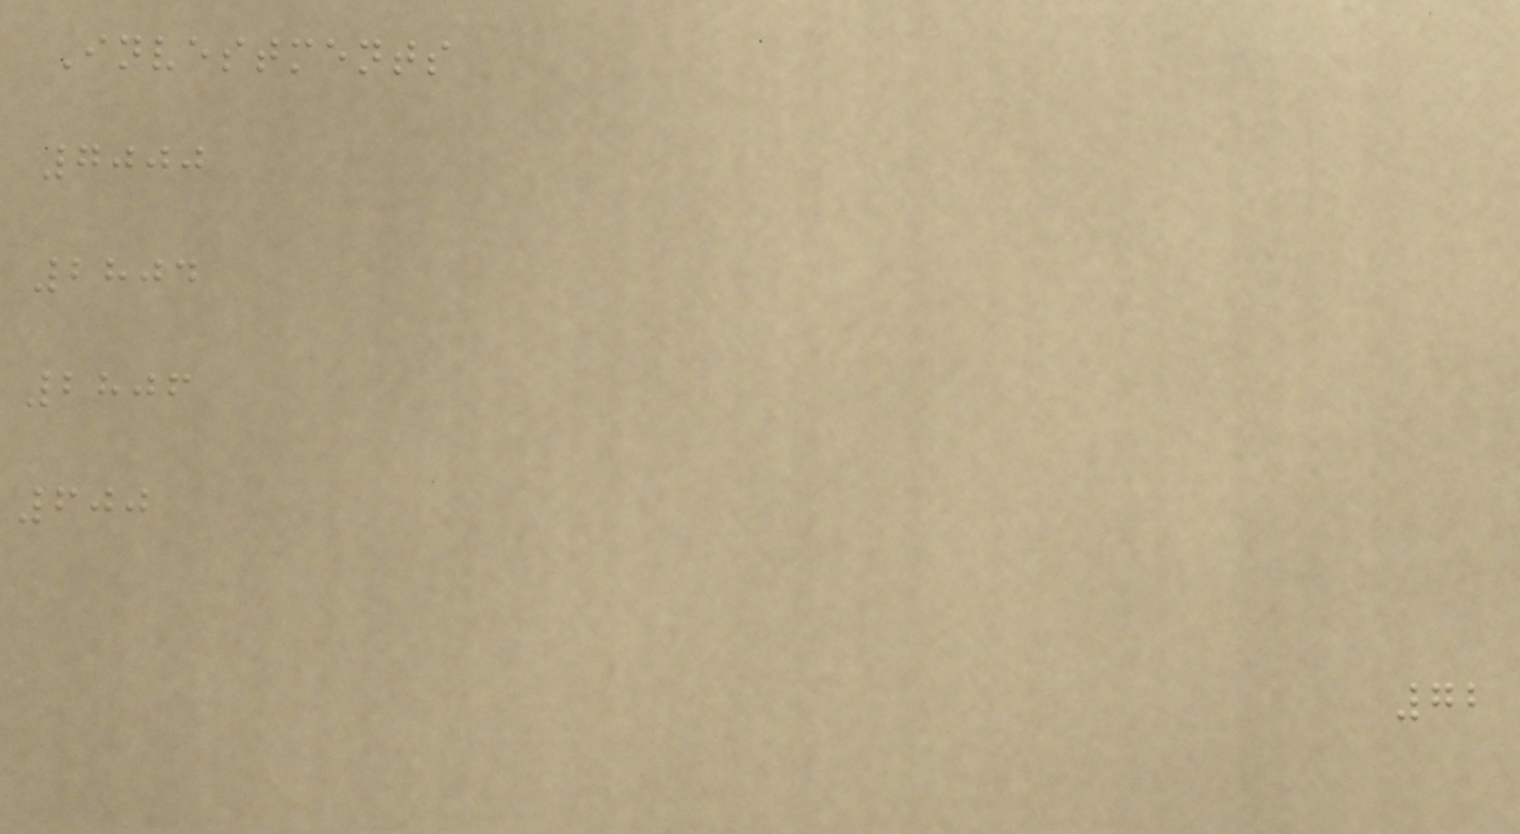Investments
7000
2804
2806
600
72
